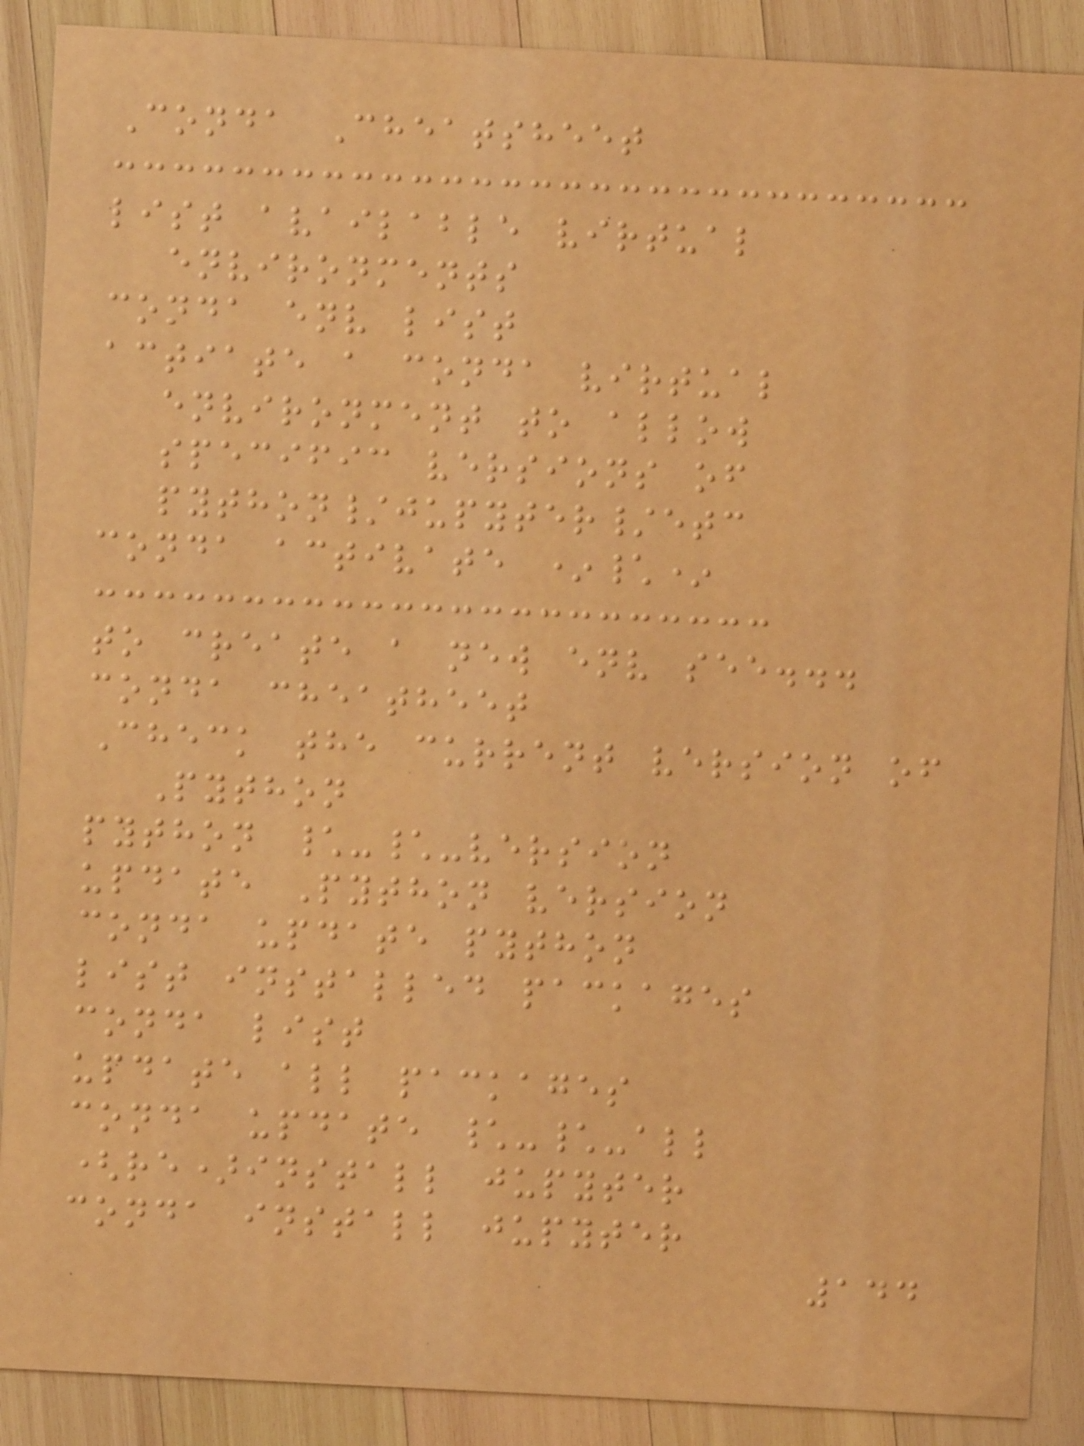Conda Cheatsheet
list available virtual
environments
conda env list
actiate a conda virtual
environment to allow
specific versions of
python/jupyter/etc
conda activate *\*
to create a new env see...
conda cheatheet
Check the current version of
Python
python \-\-version
update Python version
conda update python
list installed packages
conda list
update all packages
conda update \-\-all
(re)install jupyter
conda install jupyter
144
